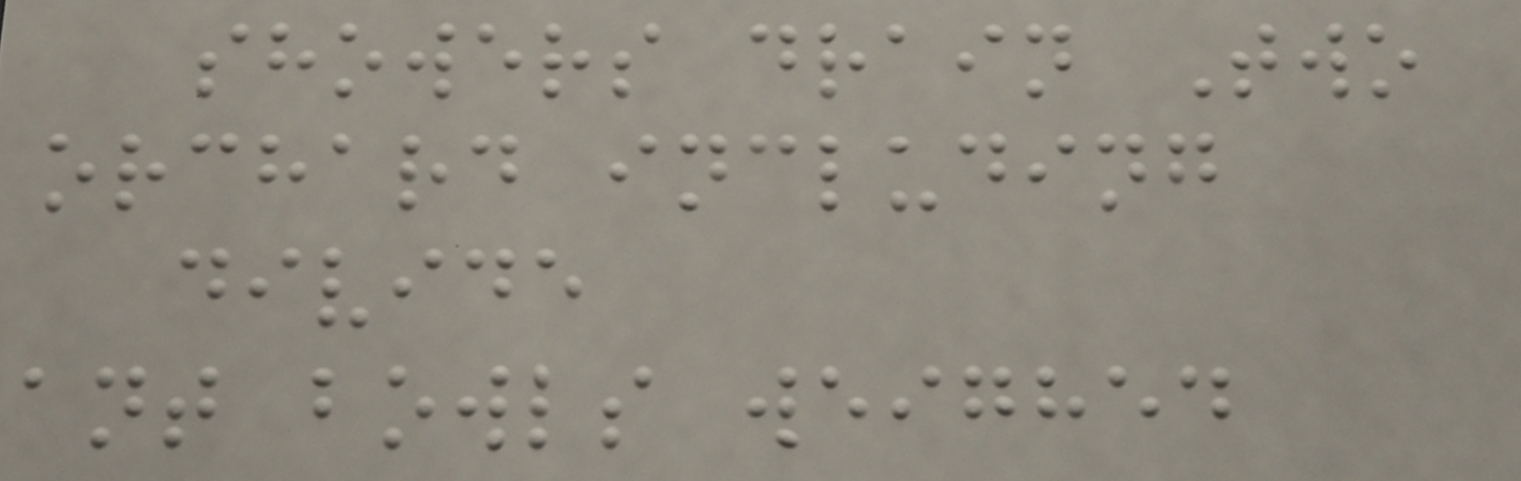showers drain Two
orchard including
divide
ant bowls weighed
